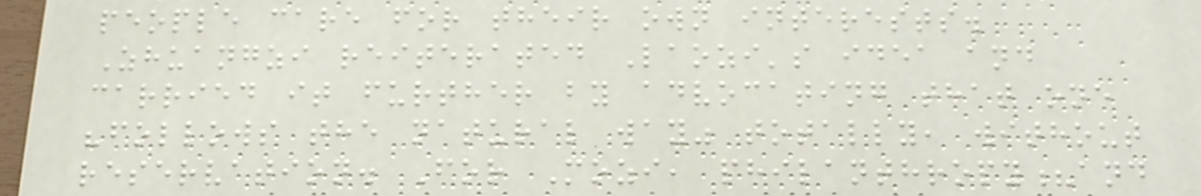people care for their own interests.
Zhuangzi reiterated Laozi's idea and
carried it further by advocating that one
"follows the natural way" totally, without
reservation. For Mozi, philanthropy?and
